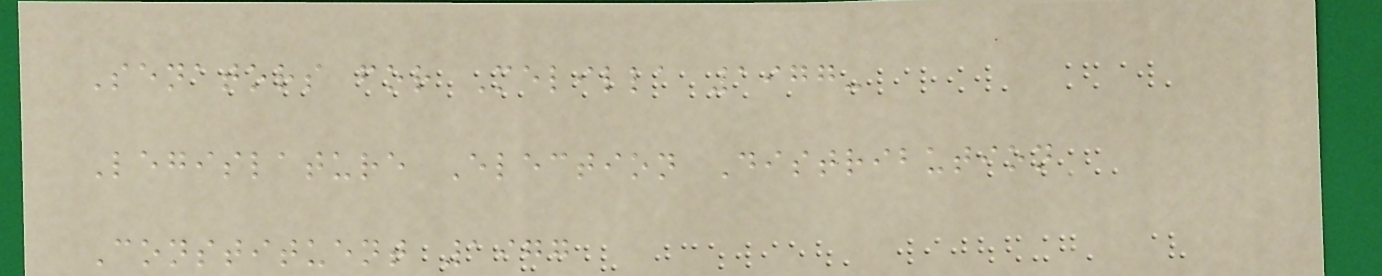Senators for Melilla 1977-
Legislature Election Distribution
Constituent 1977
